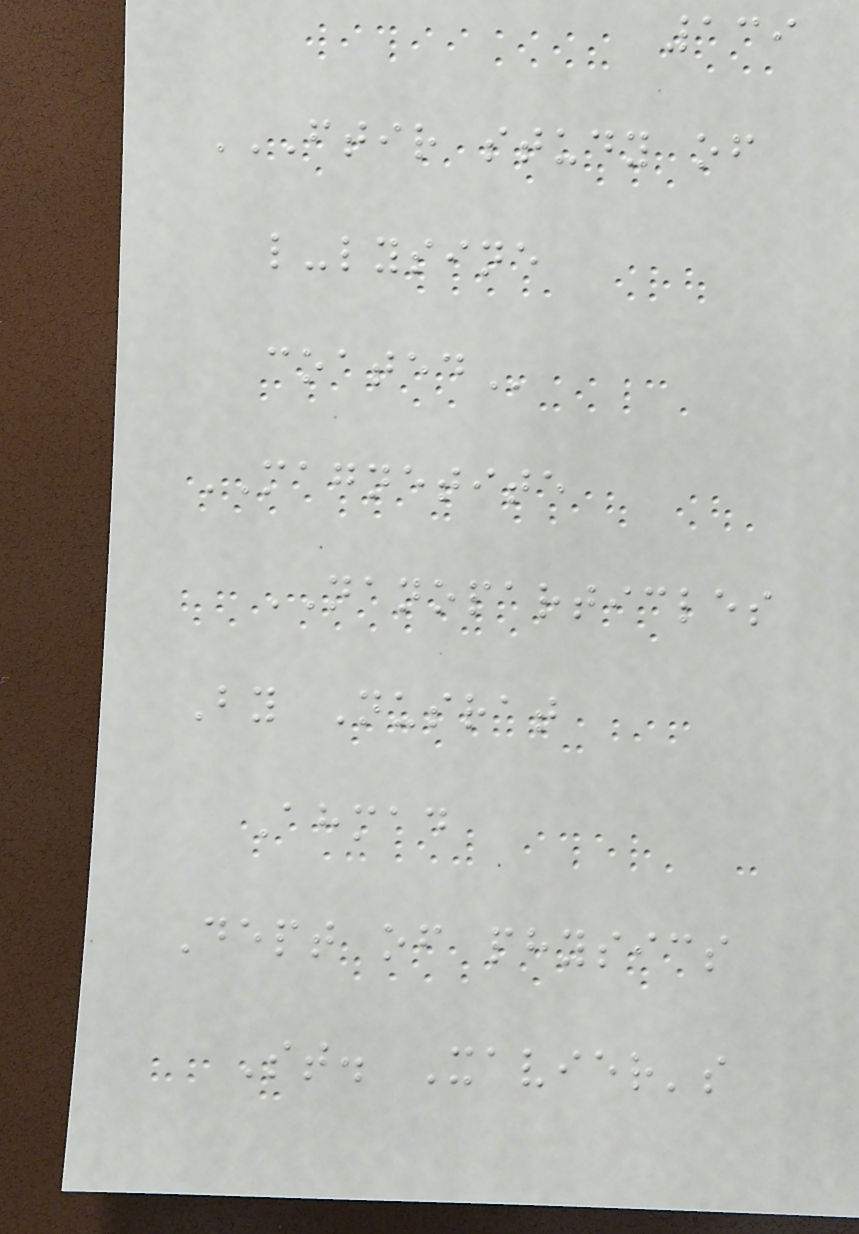139
FTIR STUDY OF
L-LYSINE
COATED
MAGNETITE
NANOPARTICLES
By Nusrat
Ahmad
Dept of physics
St. Xavier's
